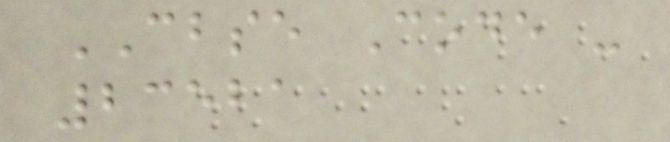CBSE Code -
23521
